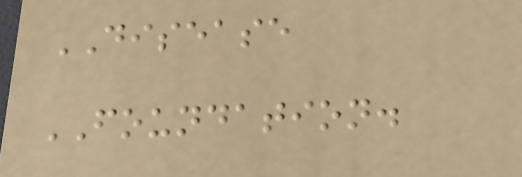DISEASE
FOUNDATION.
